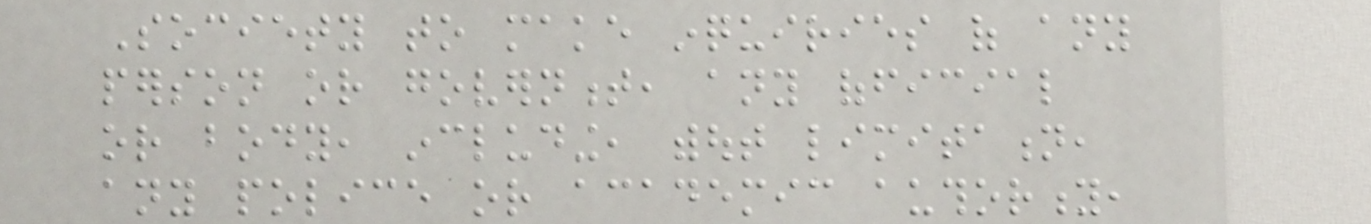Society to make inquiries of any
person or government, any official
or body, including, without limitation,
any police or academic authority,
